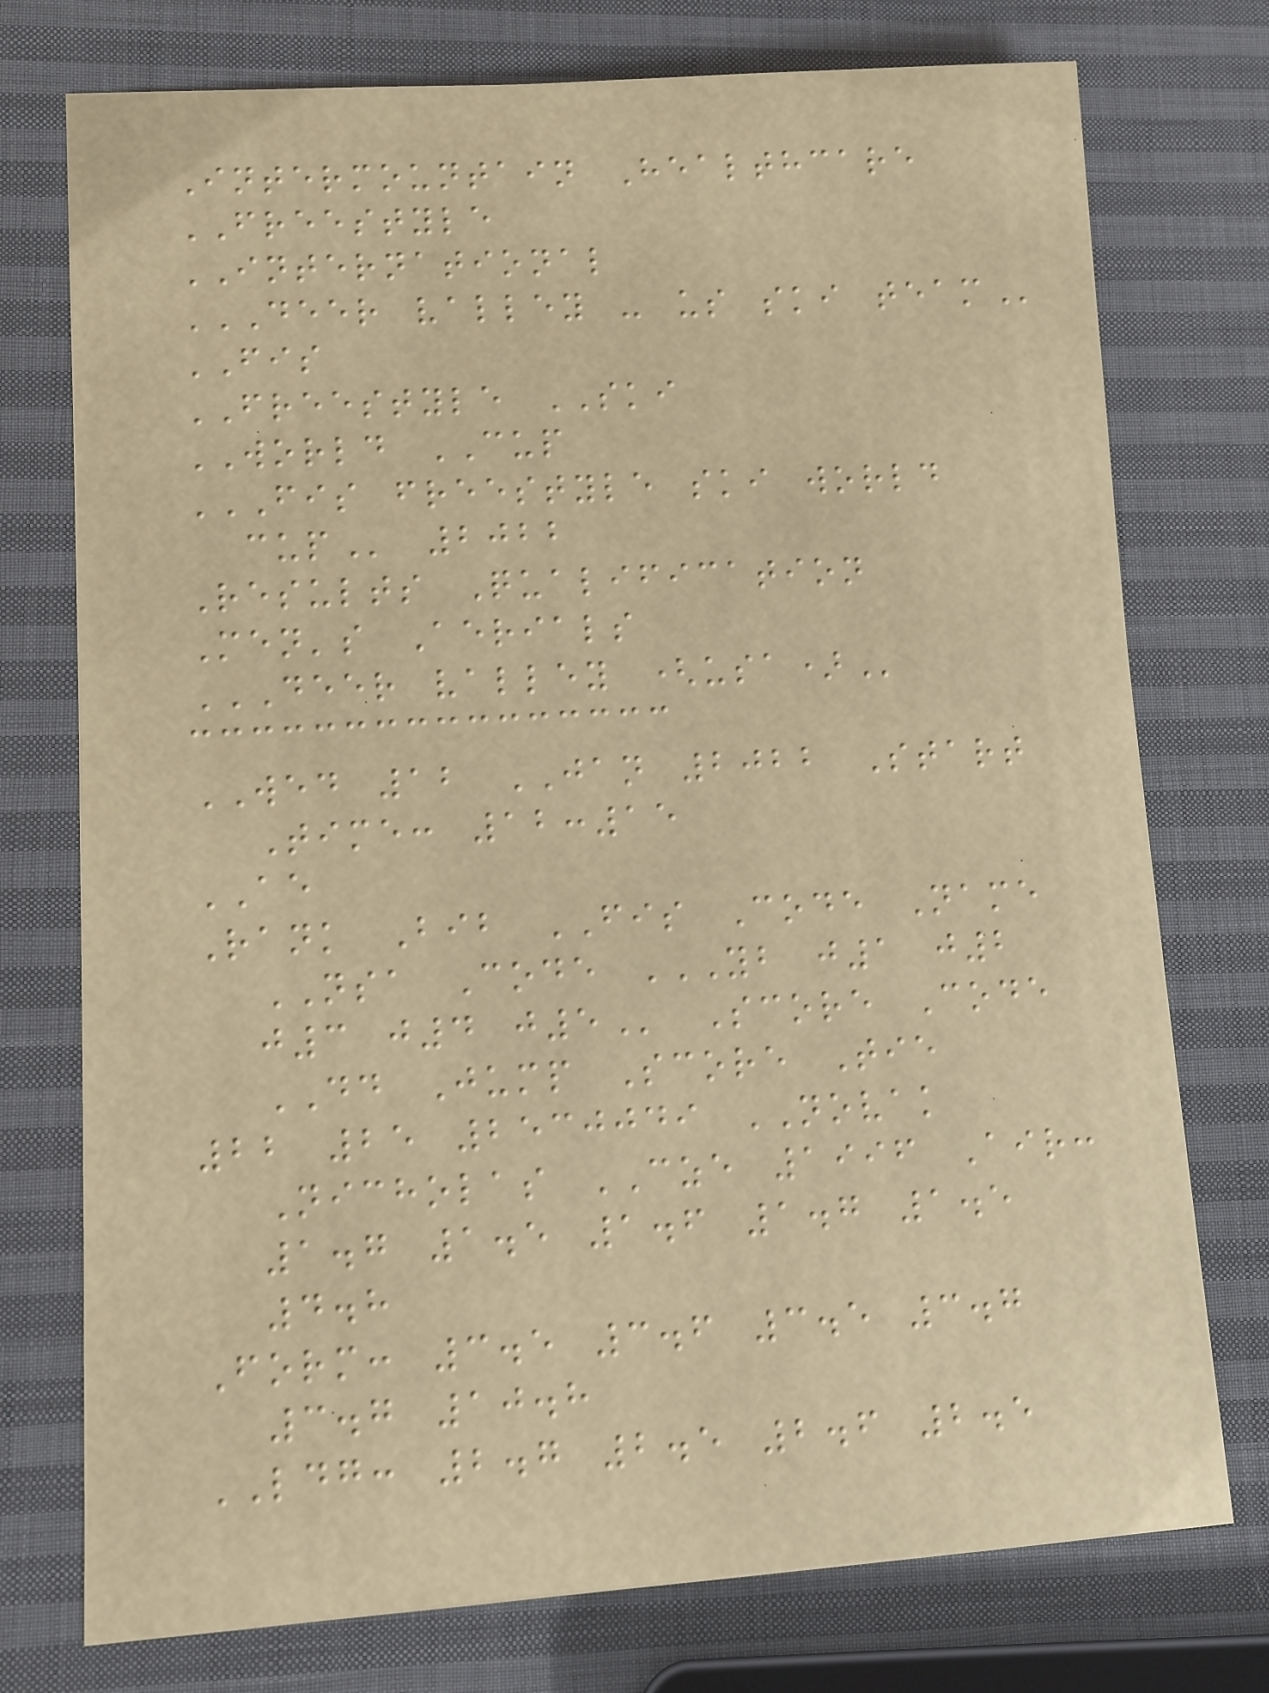Intermountain Healthcare
FREESTYLE
INTERNATIONAL
DEER VALLEY - US SKI TEAM
FIS
FREESTYLE SKI
WORLD CUP
FIS FREESTYLE SKI WORLD
CUP 2022
Results Qualification
Men's Aerials
DEER VALLEY (USA)
WED 12 JAN 2022 Start
Time: 12:15
AE
Rank Bib FIS Code Name
NSA Code YB J1 J2
J3 J4 J5 Score Code
DD Jump Score Tie
22 25 2530049 NOVAK
Nicholas CZE 1996 Air:
1.7 1.5 1.6 1.7 1.5
4.8
Form: 3.5 3.6 3.5 3.7
3.7 10.8
LDG: 2.7 2.5 2.6 2.5
